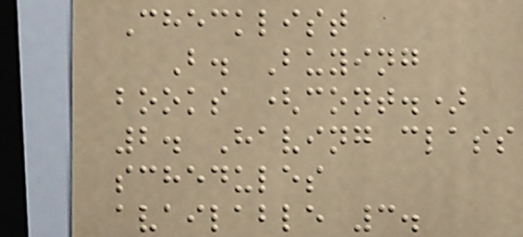Checklist
B. Buying
books (cont.)
2. Having class
schedules
available 3.
